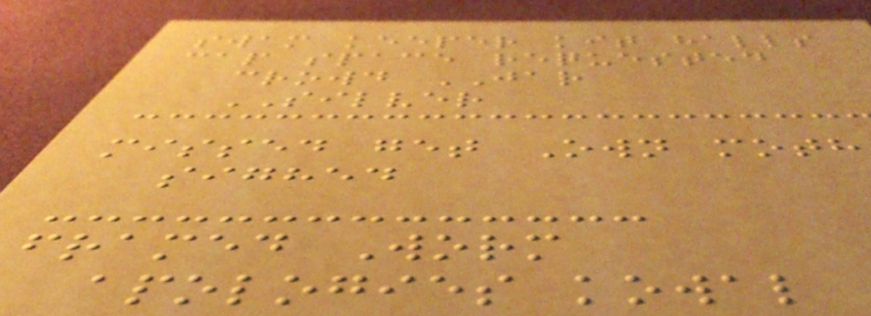swam keeper kit halls
cap space requested
crowd JAR
SILVER
missed get Own moth
sighed
framed Worm
apologies kowal
